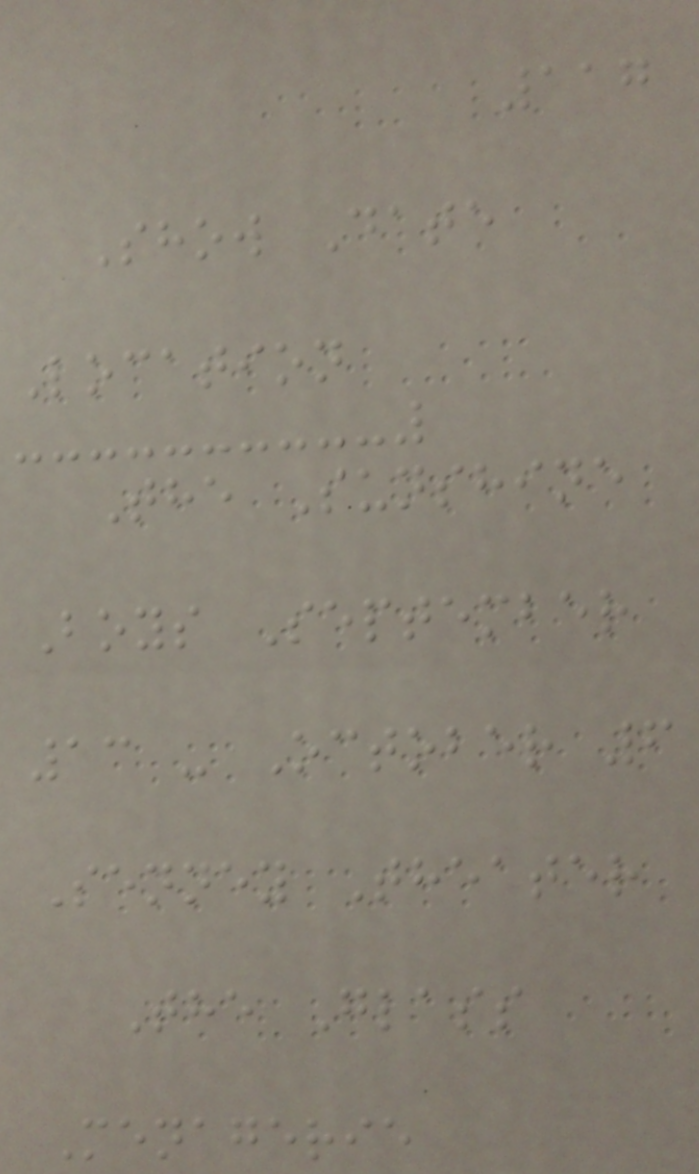117
Show Date
Location
The Sunshine
Boys September
13 - October 6
Senney Theater
The Glass
Menagerie
